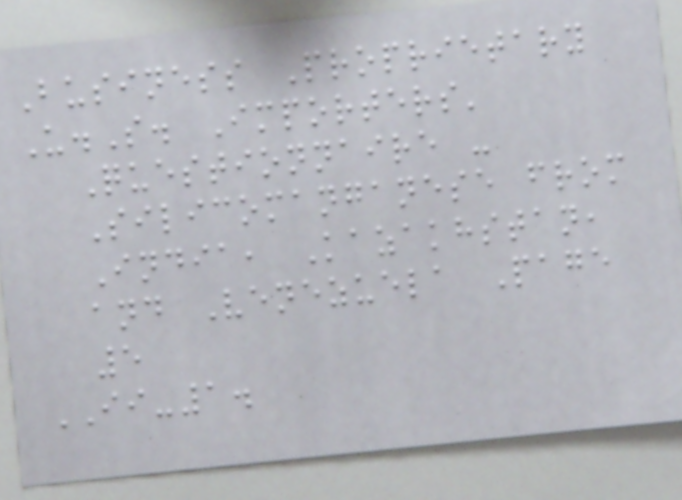Business Proprietary
U.S. Importers'
Questionnaire -
Silicomanganese from
India, Kazakhstan,
and Venezuela Page
5
II-1.
